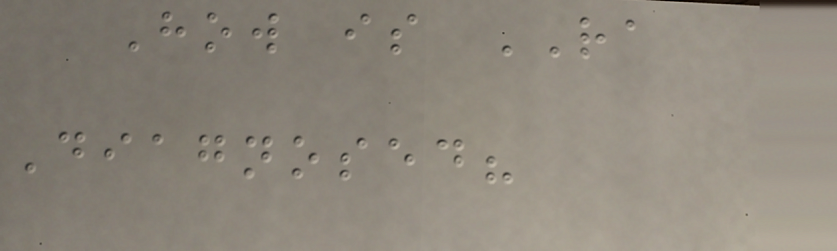How is RA
Diagnosed?
